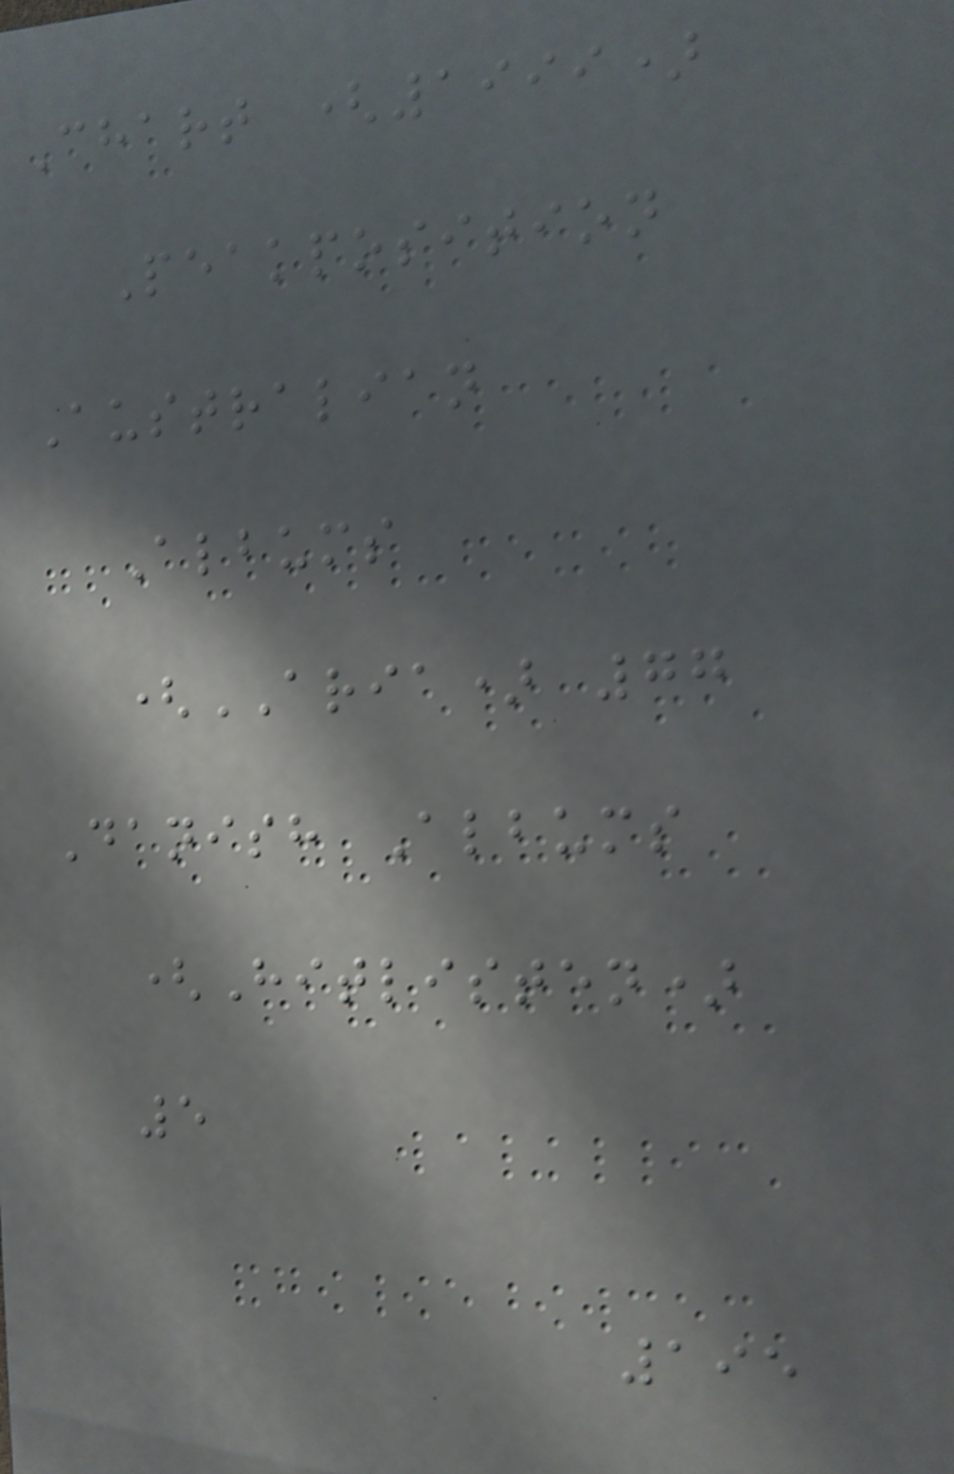Chart (1999)
Peakposition
Australian
Albums
(ARIA) 77
Danish Albums
(Hitlisten)
5
195
